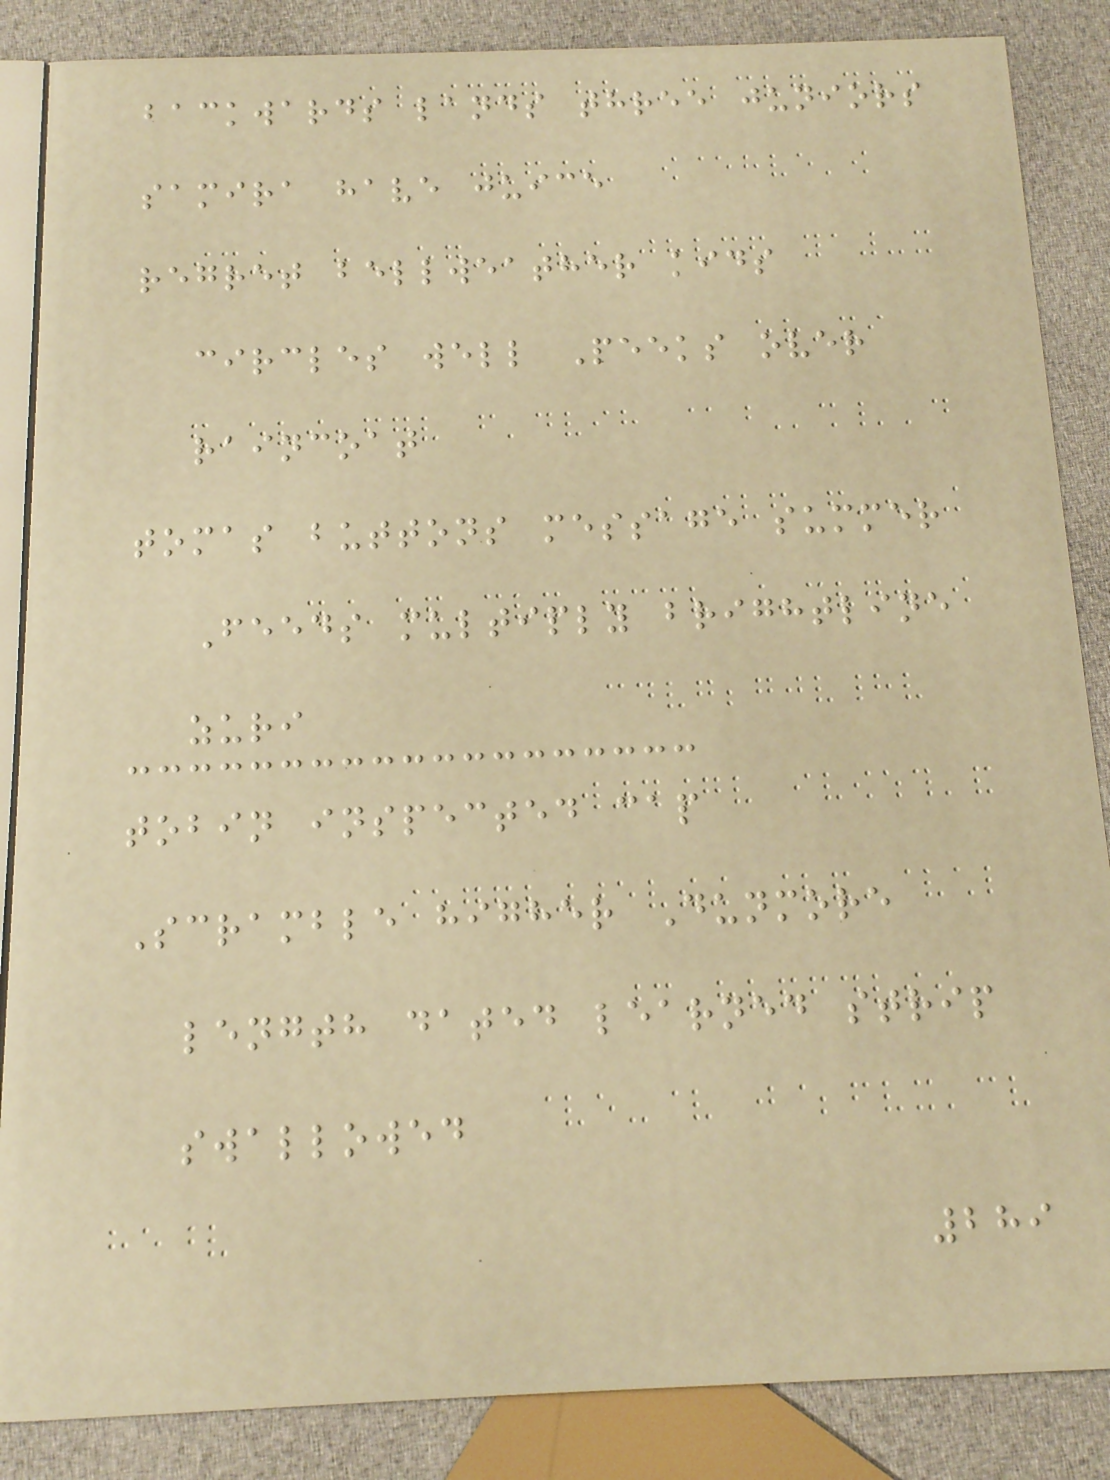backwards lands three juniors
samira have juice
regret bellweather kids
circles well Peeks over
raincoat
tomas buttons message summer
Feeds multiply brightline
zuri
tobin inspected cap
Scramble higher Dunmore
length dated learned strip
swallowed
289
